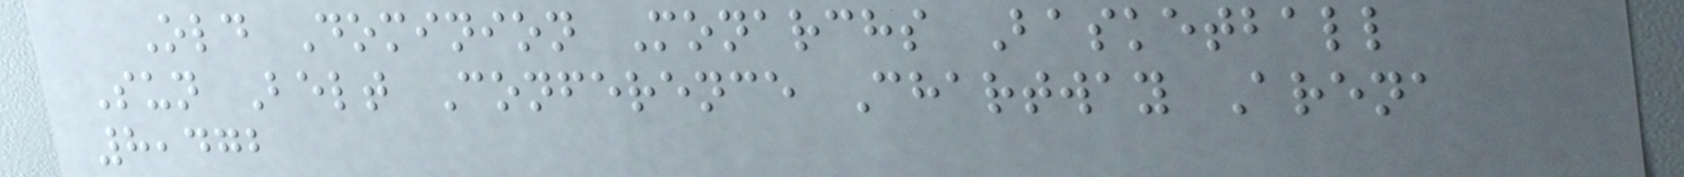Old Dominion Monarchs Basketball
Sun Belt Conference Chartway Arena
8,472
